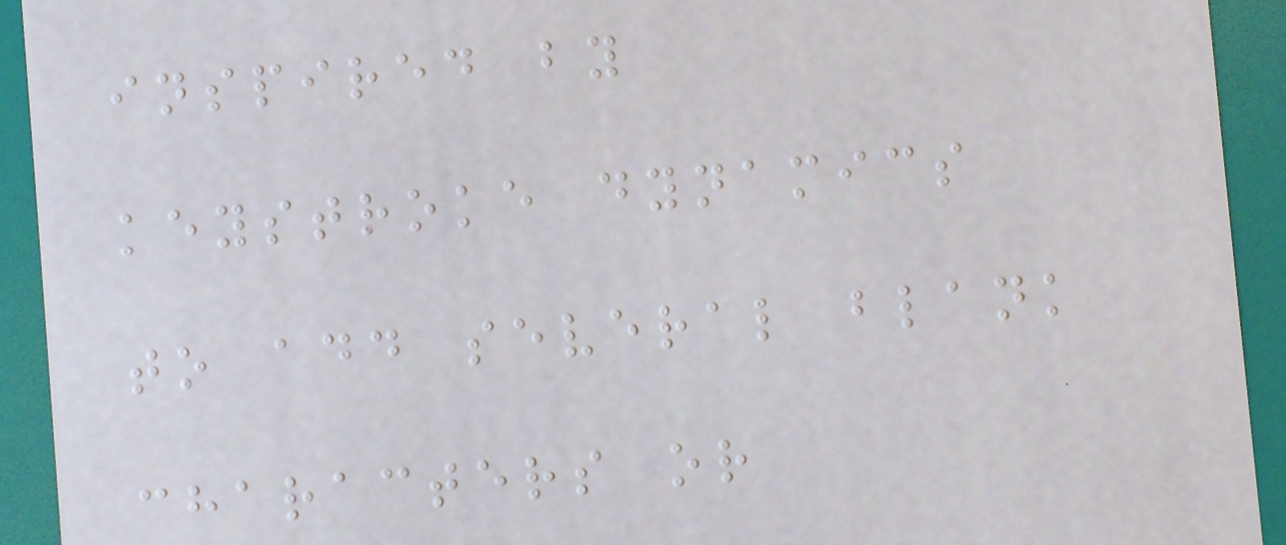inspired by
keystroke dynamics
to add several blank
characters or
